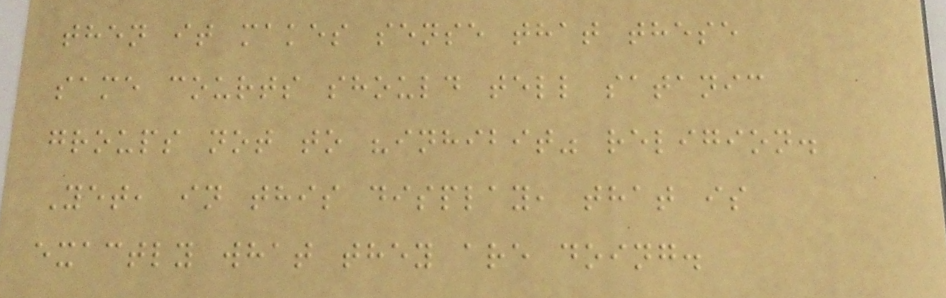then it makes sense that these
same courts should tell satanic
groups not to "inhibit" religion.
Yet, in this display, that is
exactly what they are doing.
